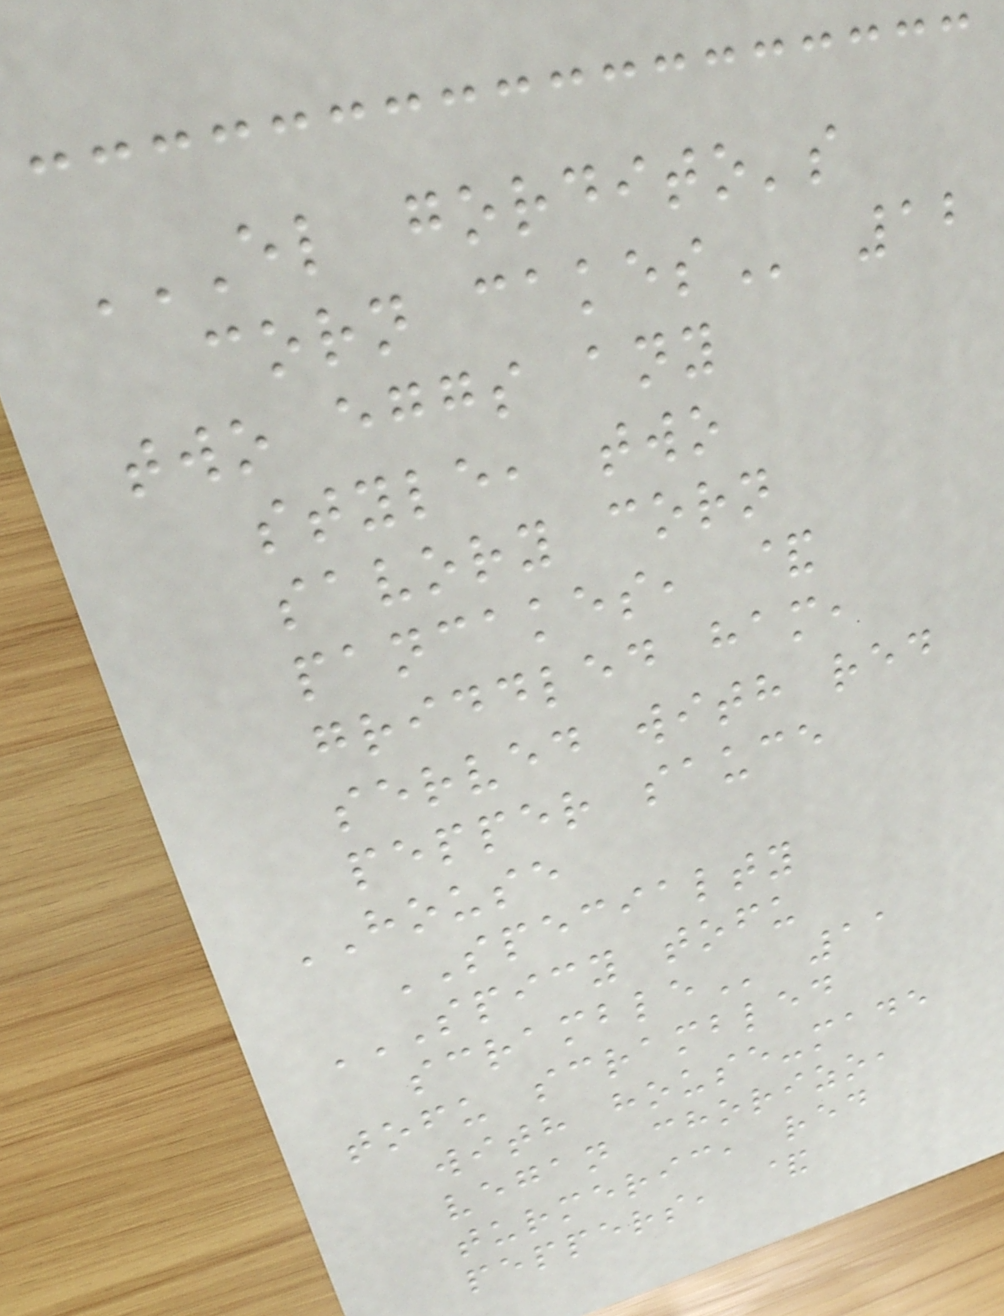EL GORDITO'S
CORN CAKES 12
two eggs any
style, two
savory corn
pancakes, &
griddled ham,
served with red
pepper sauce
HOUSE
SPECIALTY
SPICY TOFU
SCRAMBLE 11
tofu scrambled
with house-made
vegan chorizo,
turmeric, red
peppers, &
